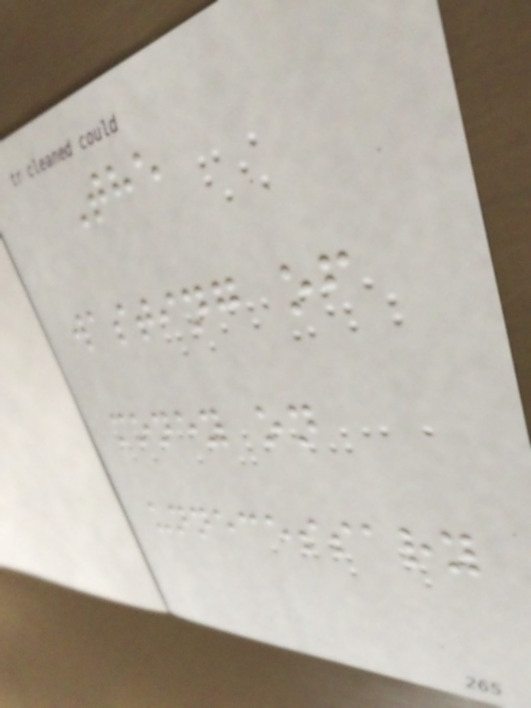The
wasting of
money on
unnecessary
